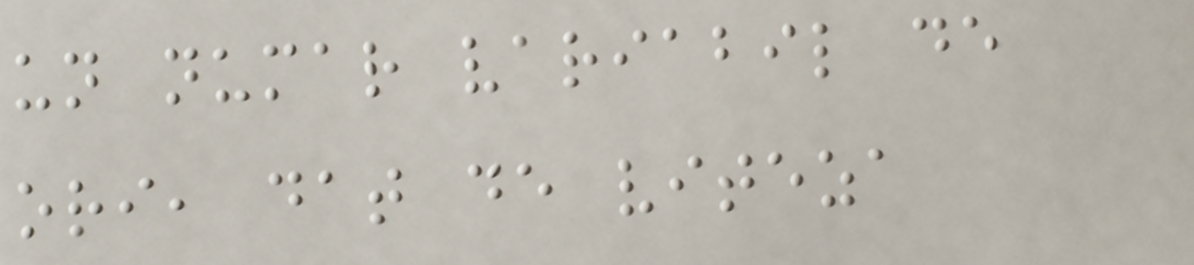un numar variabil de
ori, dat de viteza
